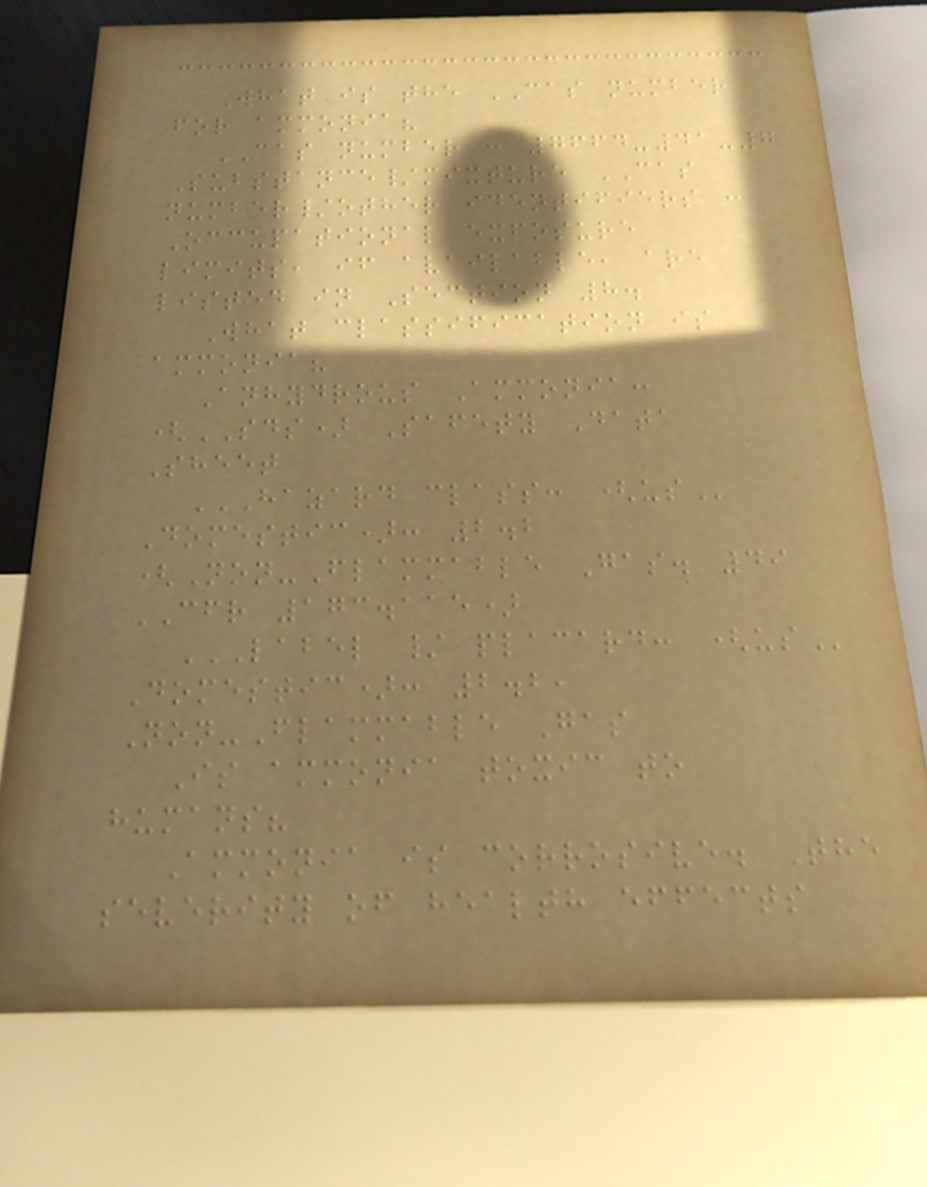What is the CAS number
for ammonia?
CAS number : 7664-41-7
Substance/mixture CAS
number/other identifiers :
Occupational exposure
limits, if available, are
listed in Section 8.
What classification is
ammonia?
Anhydrous Ammonia:
(SDS) Safety Data
Sheet
HAZARD CLASS: (US
Domestic): 2.2
(Non-Flammable Gas. 49
CFR 173.115)
LABEL / PLACARD: (US
Domestic): 2.2,
Non-Flammable Gas
Is ammonia toxic to
humans?
Ammonia is corrosive. The
severity of health effects
